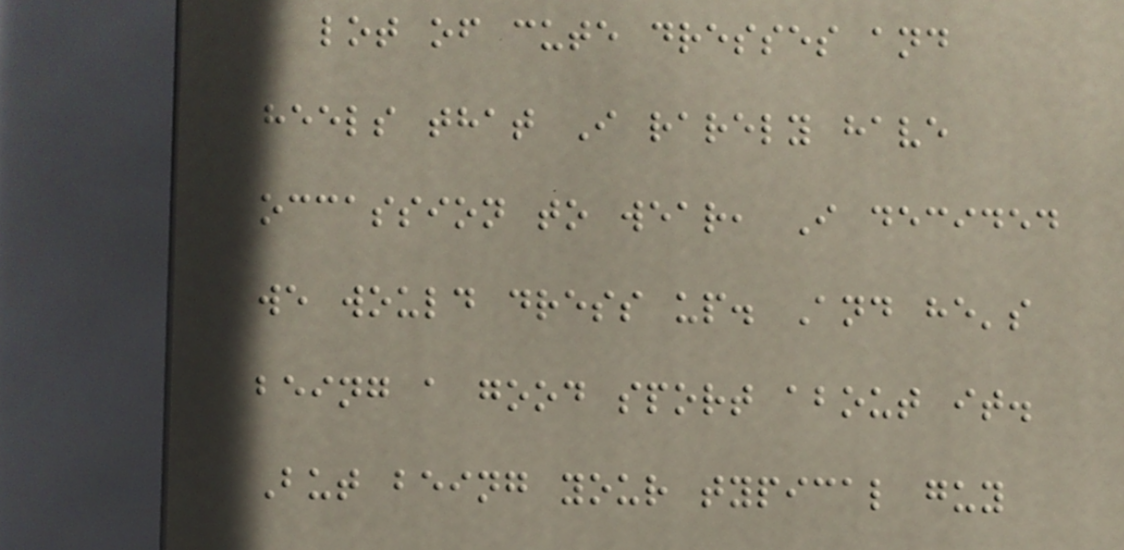lot of cute dresses and
heels that I rarely have
occassion to wear, I decided
we would dress up. And he's
being a good sport about it.
But being your typical guy
